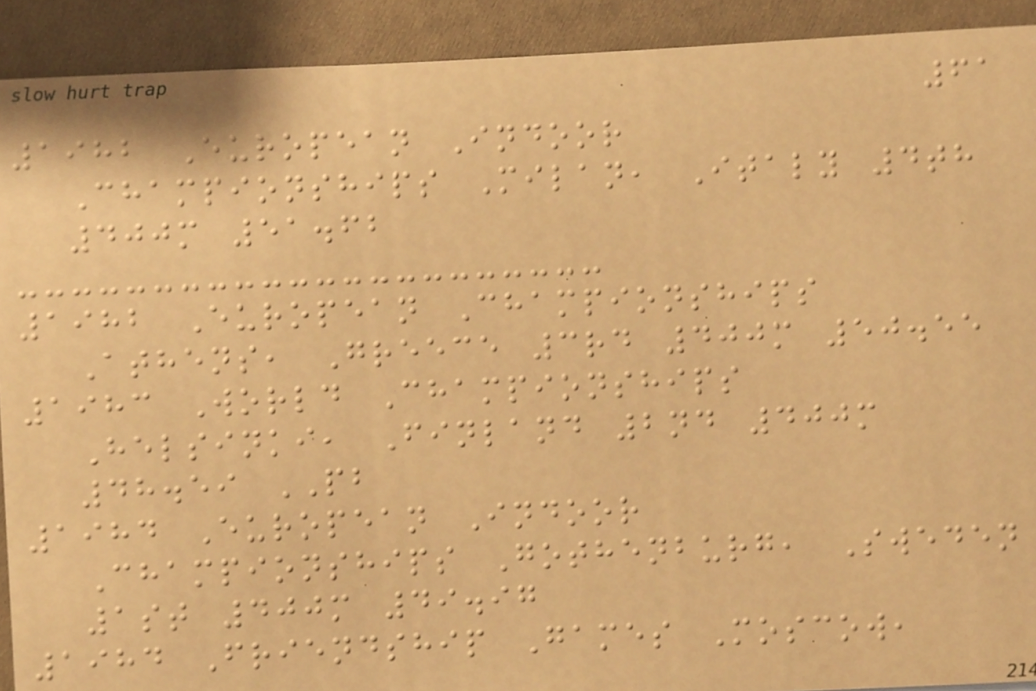61
1982 European Indoor
Championships Milan, Italy 4th
400m 51.62
1982 European Championships
Athens, Greece 3rd 400m 50.55
1983 World Championships
Helsinki, Finland 2nd 400m
48.59 PB
1984 European Indoor
Championships Gothenburg, Sweden
1st 400m 49.97
1984 Friendship Games Moscow,
